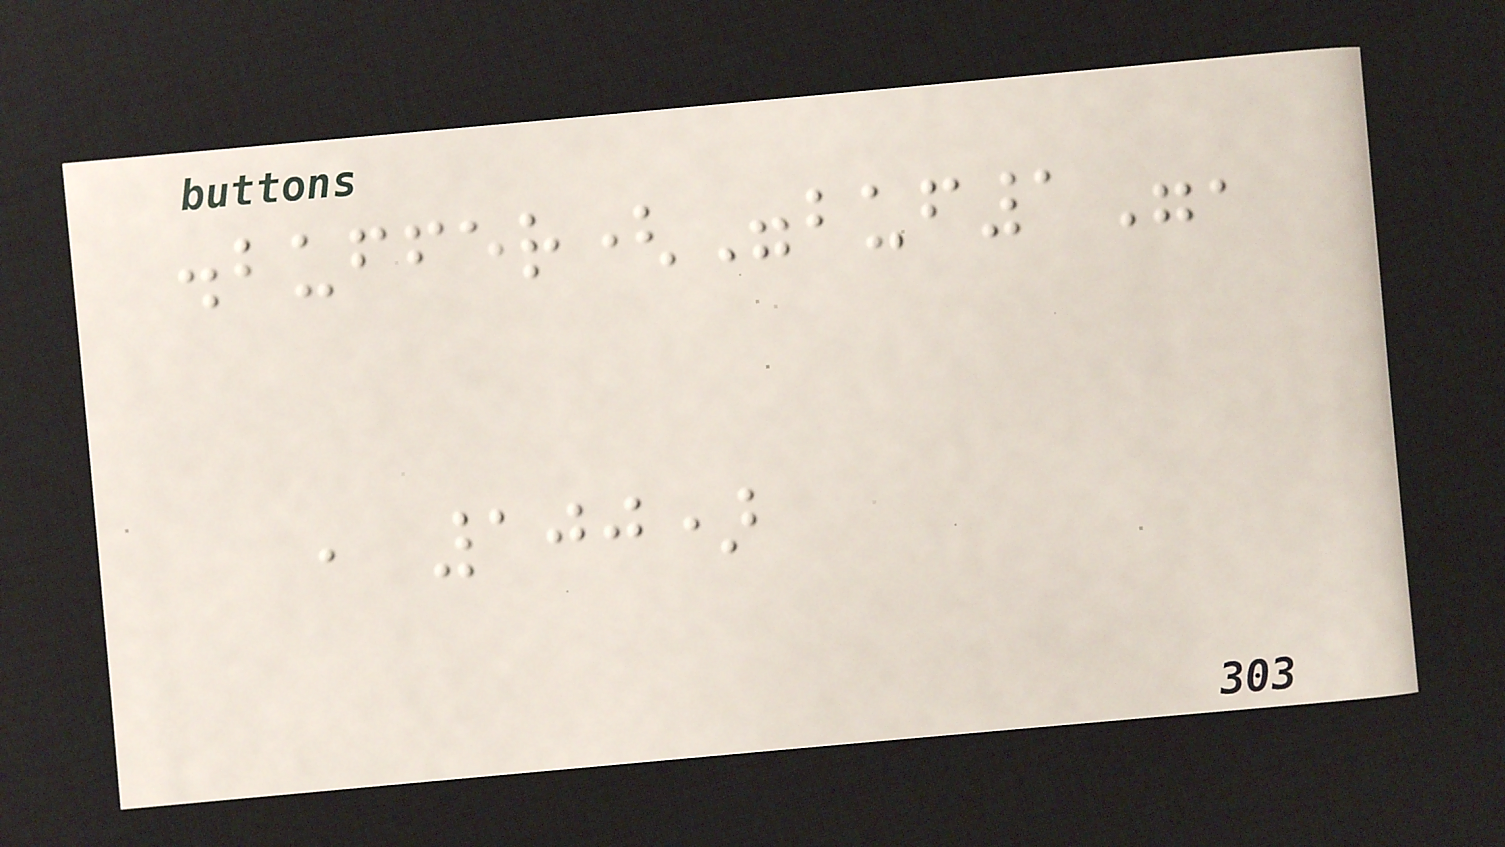.buffer("buf1",
, 100)
